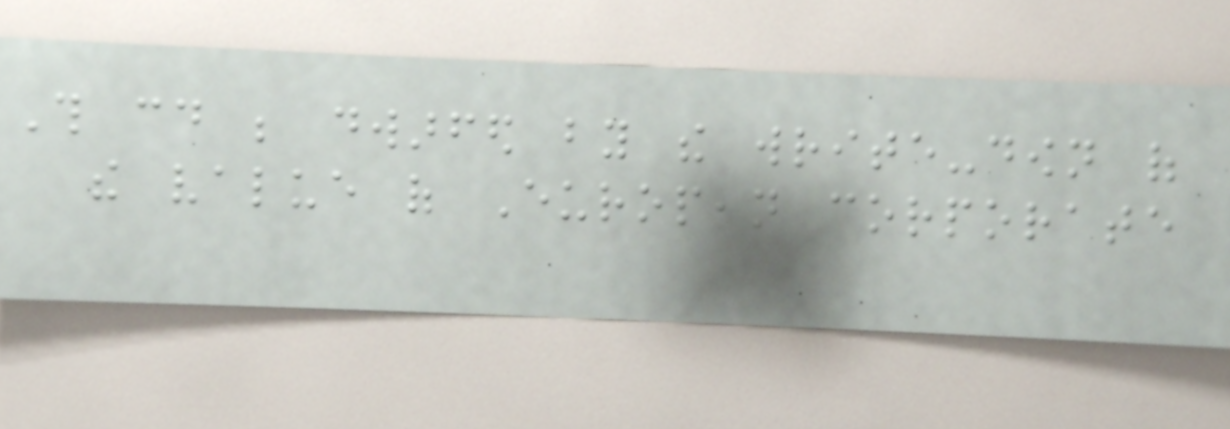This could be dwarfed by the write-down of
the value of European corporate
